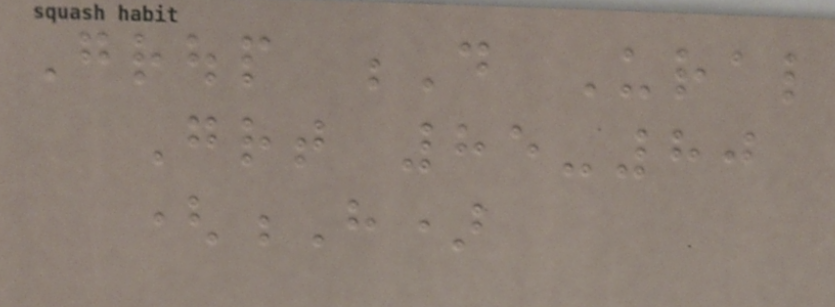Group D Ural
Great 85-80
(H)
